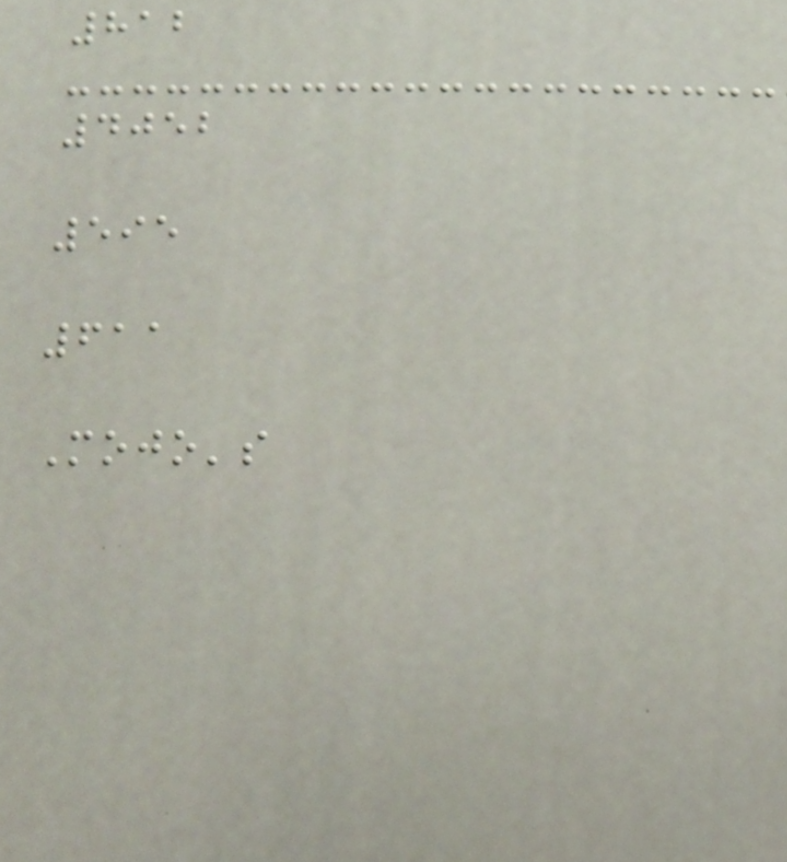812
4052
595
611
Mojo's
